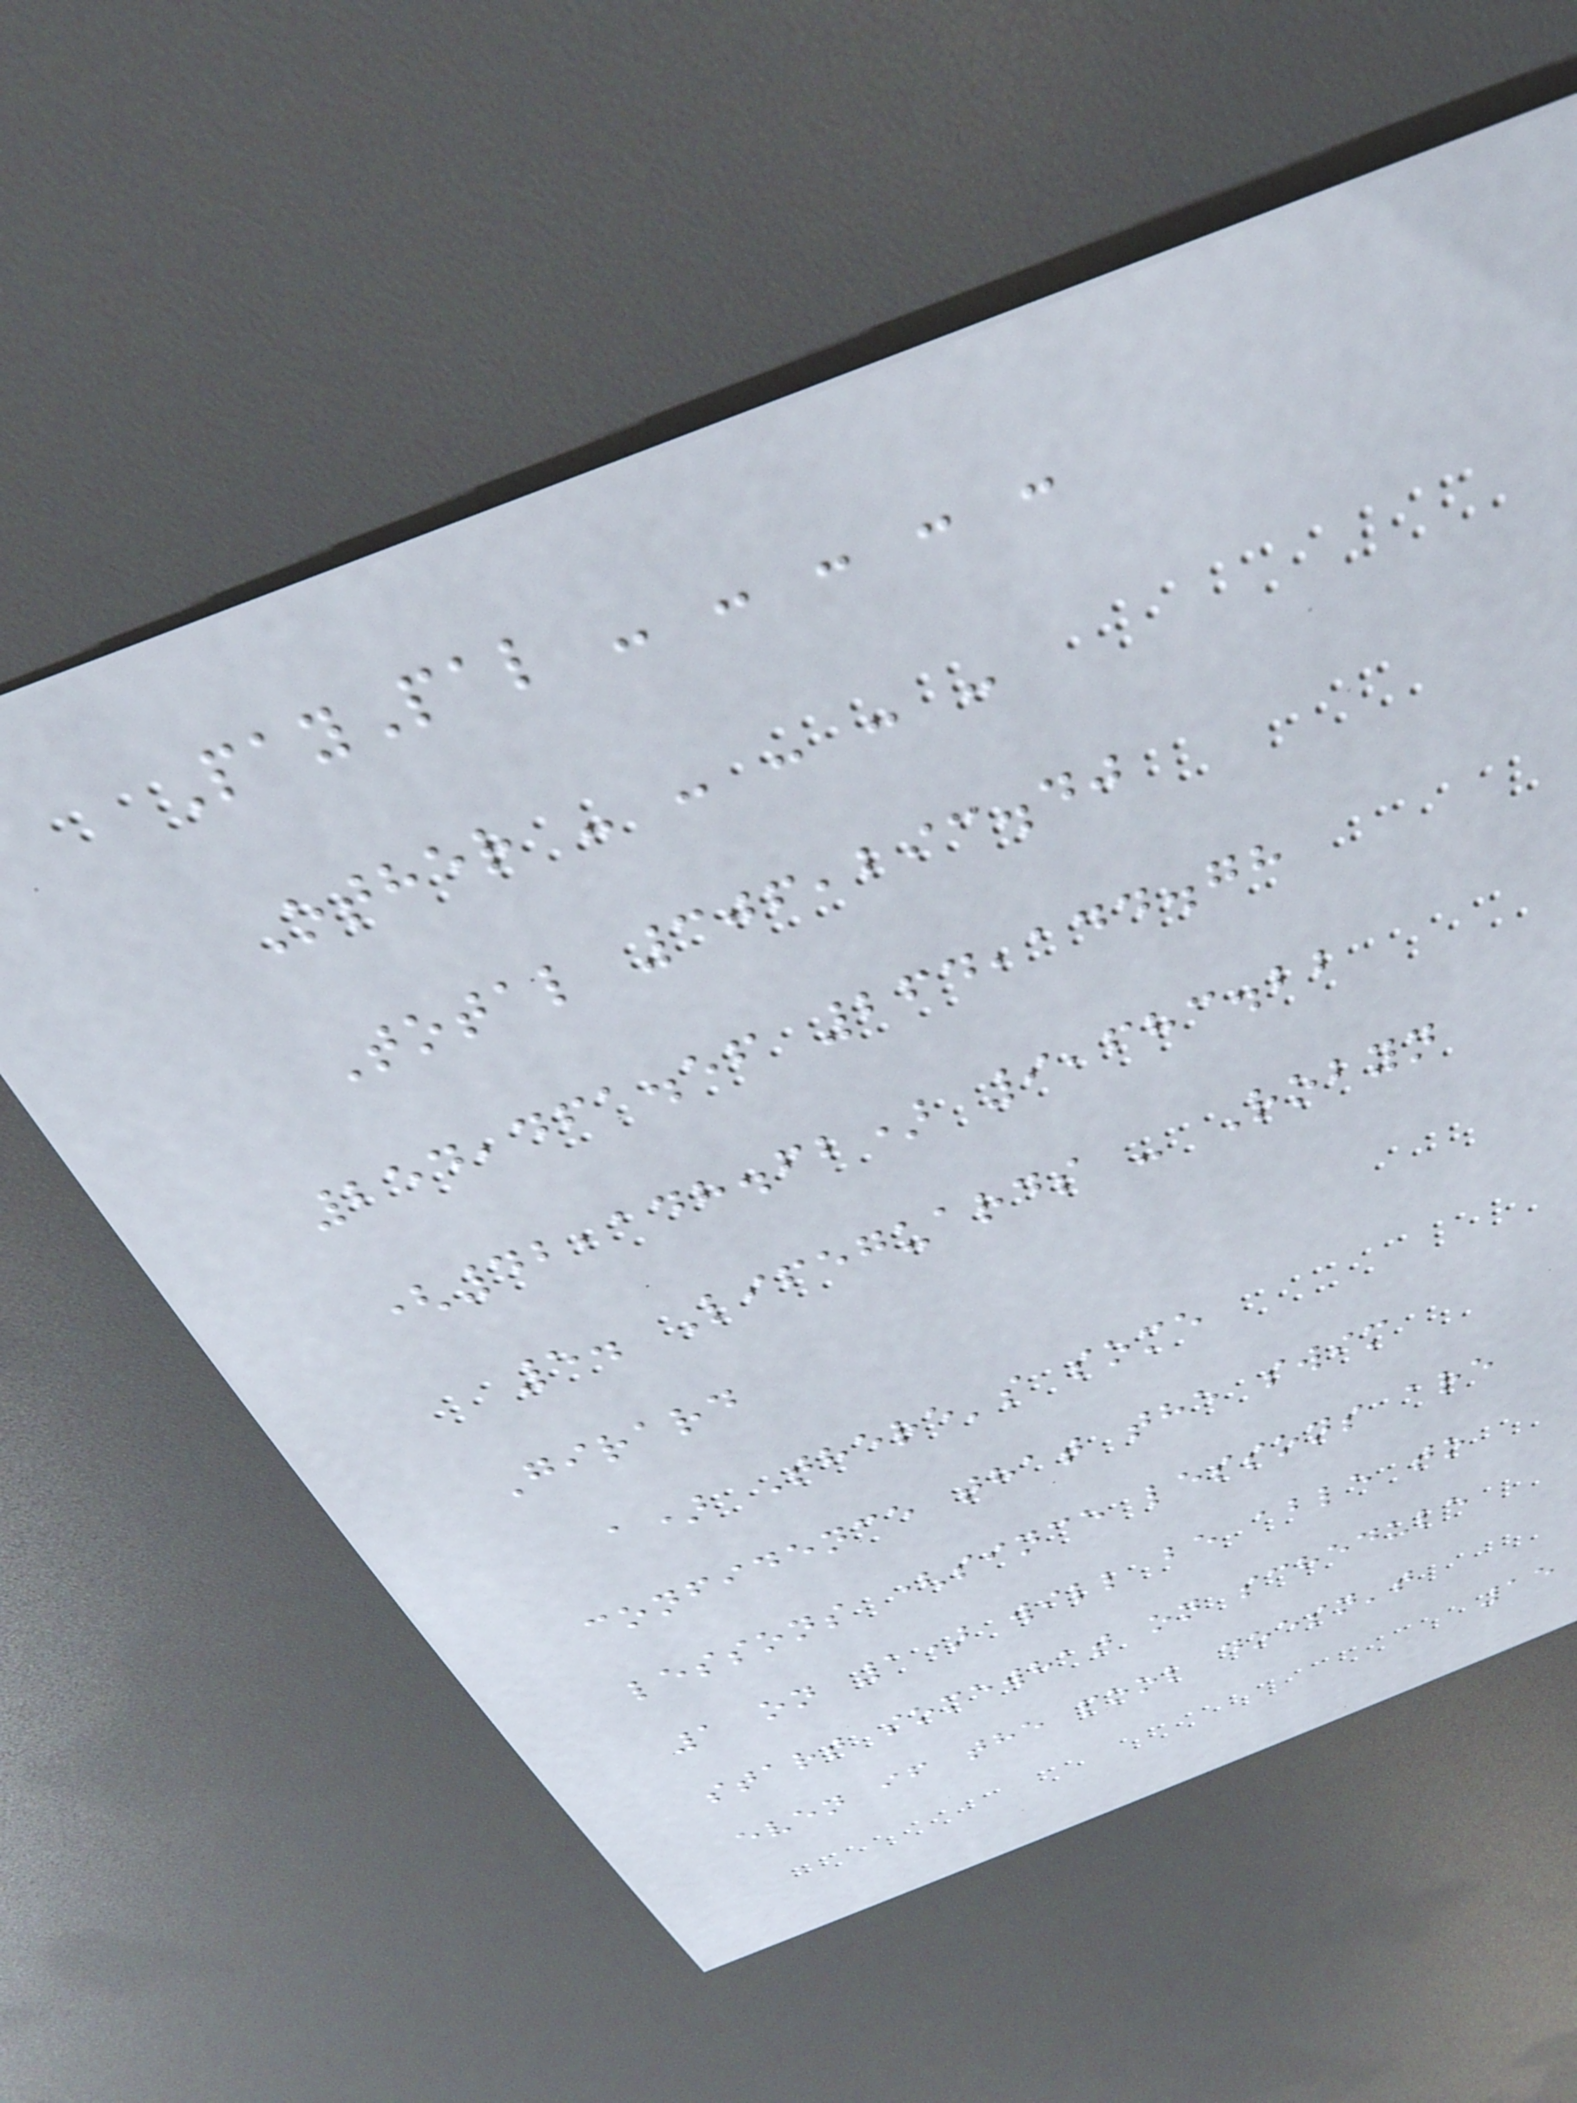PayPal - - - - -
Other - - - - -
Total 306,293.40
254,461.56 264,144.78
(42,148.62) 9,683.22
5. Lifeguards - Robyn
Girard
a) There's some
confidence that the swim
lessons (since lessons are
1 on 1) will be able to
start somewhat on schedule
even if the pool doesn't
15
